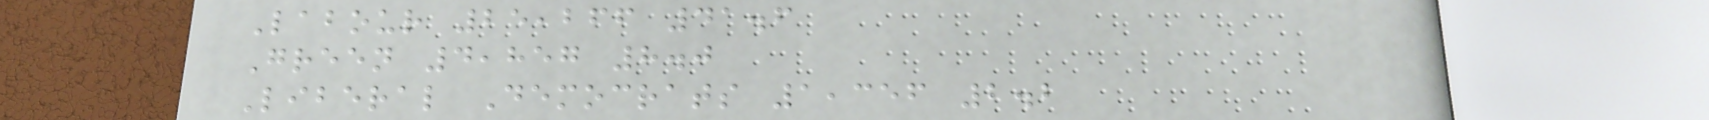Labour 25,266 41.6
Green 4,857 8.0
Liberal Democrats 1,356 2.2
